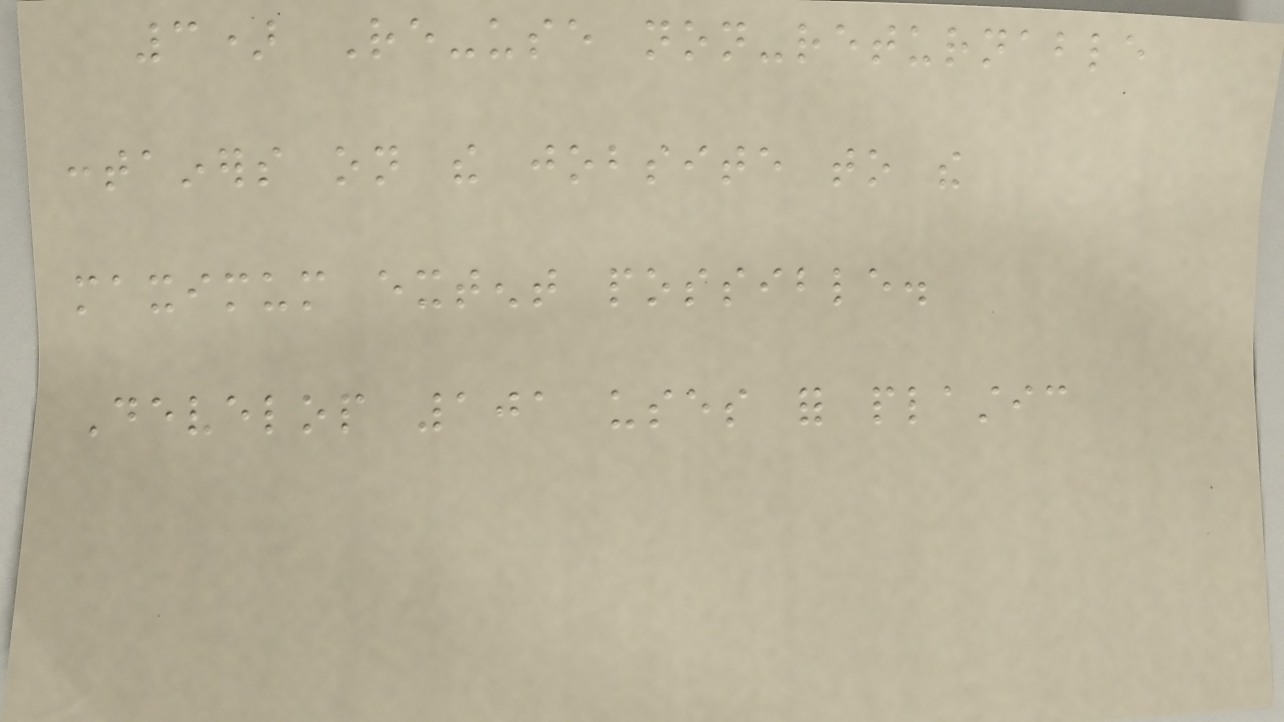3) Re-use non-returnable
containers on the jobsite to the
maximum extent possible.
Develop 101 uses for plastic
